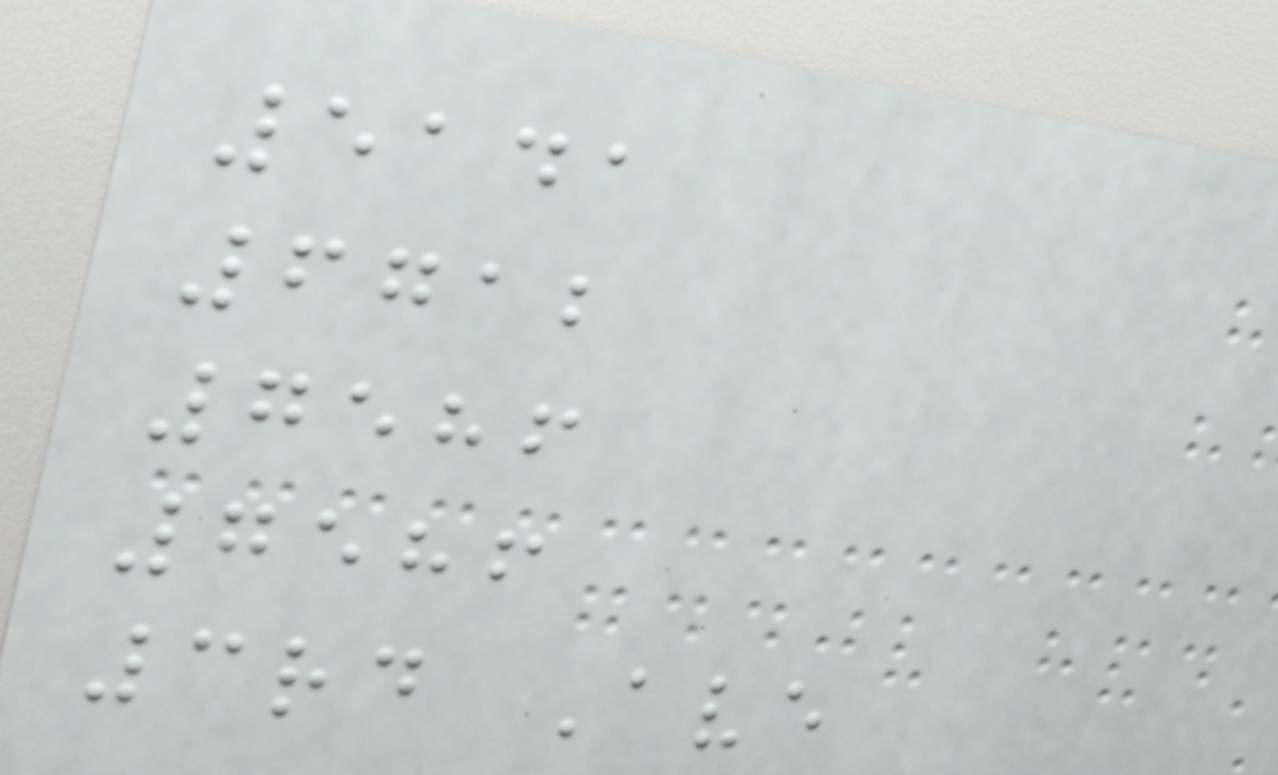5141
6712
7586
7586
3rd Ave
